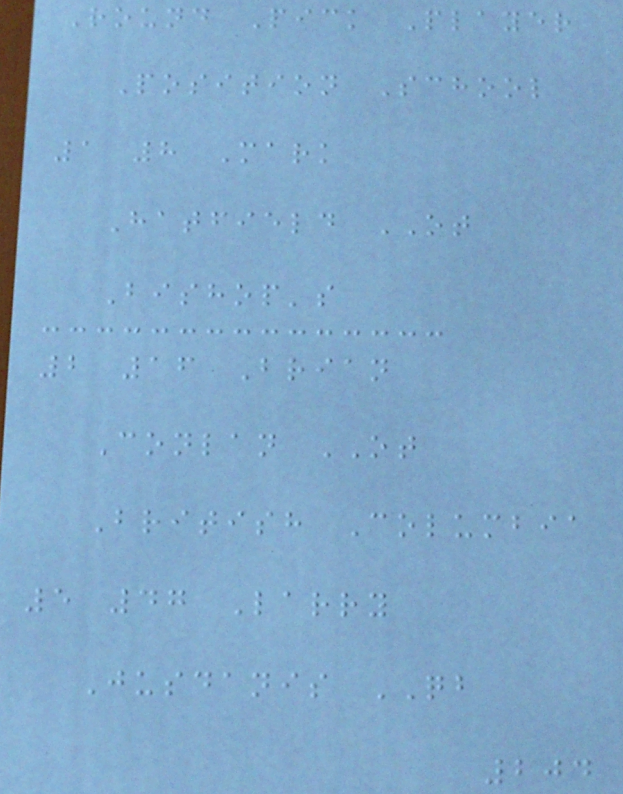Round Pick Player
Position School
1 8 Mark
Hatfield OT
Bishop's
2 16 Brian
Conlan OT
British Columbia
5 47 Larry
Jusdanis QB
204
